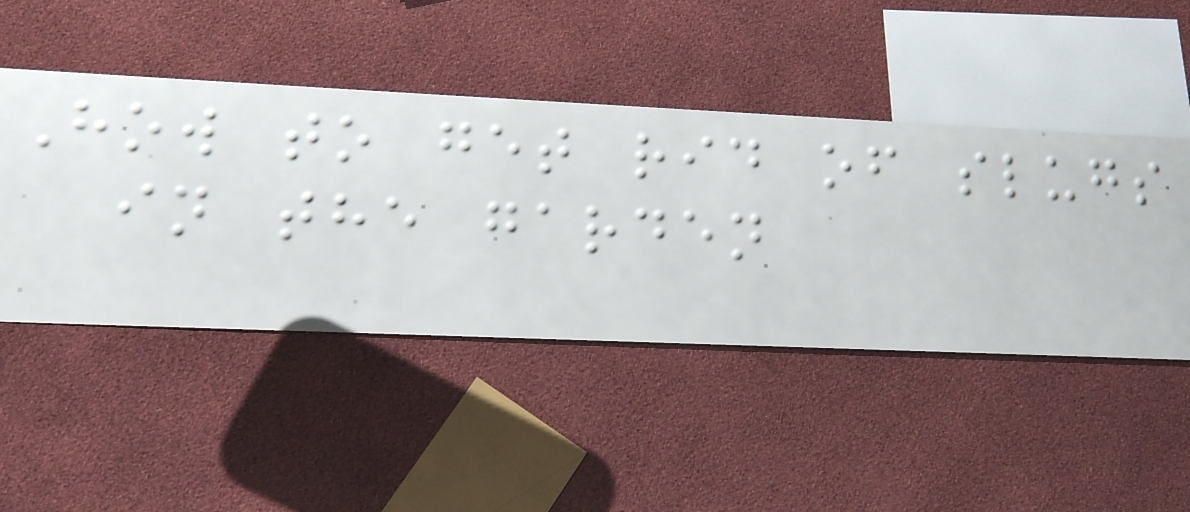How to get rid of slugs
in the garden
